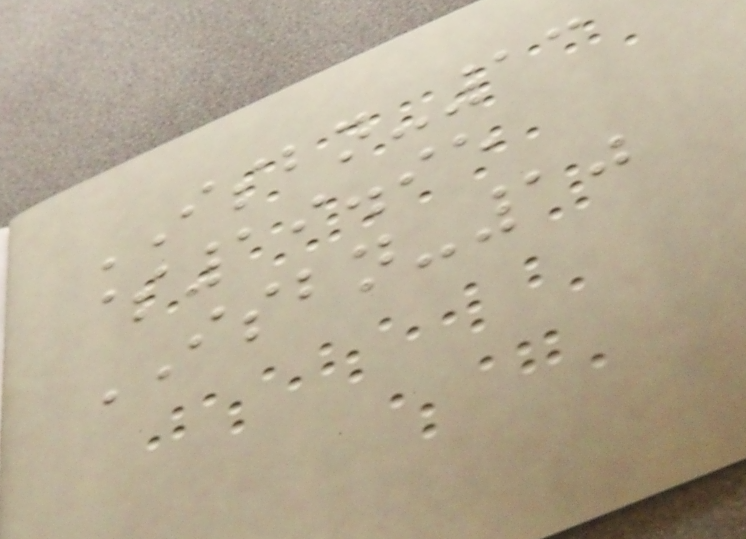ISBN-13
$19.95
ISBN-10
